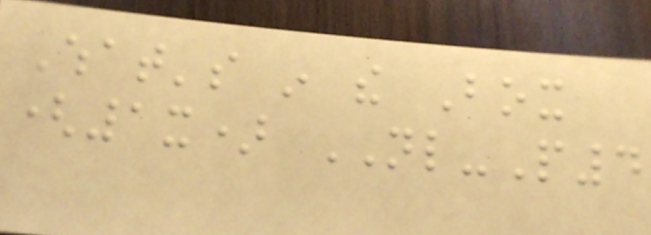What's in the Box
(1x) NL-P4
